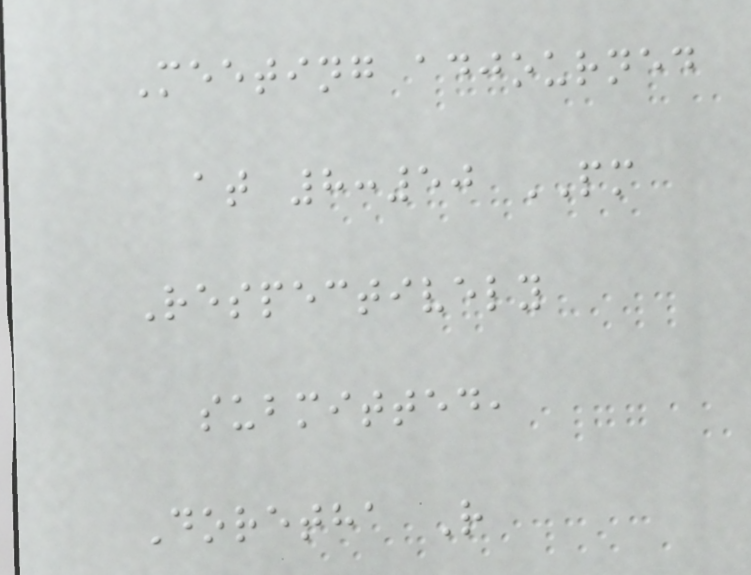Meeting adjourned
at 8:50 PM
Respectively
submitted,
Doretha R
